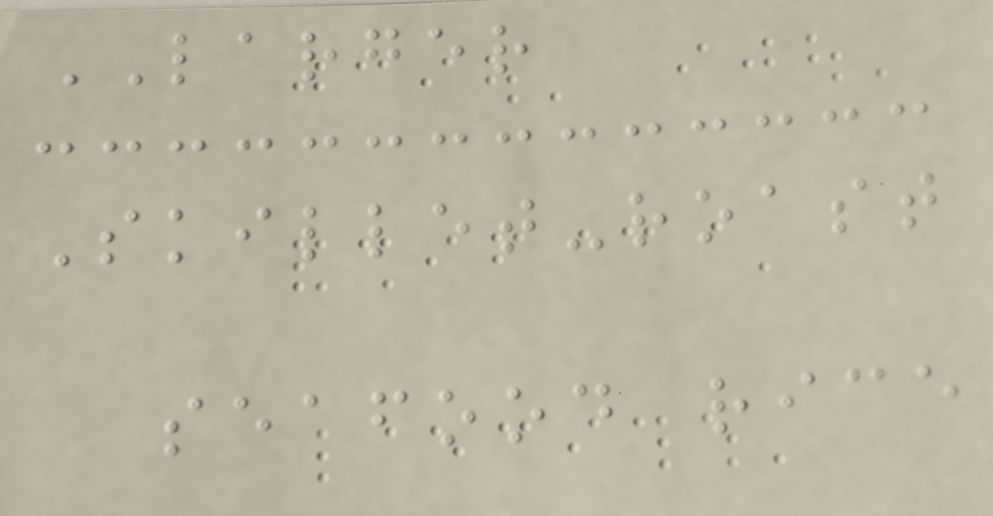LARGER
Skillet-roast
seafood rice
